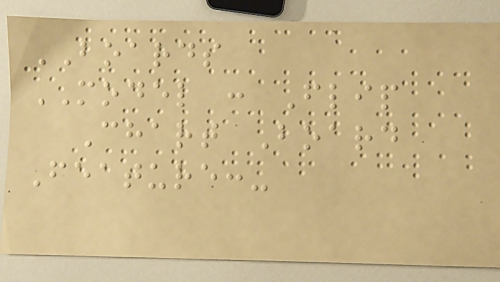BOARDS
MODEL : Flip
Chart Board
Feature:-
